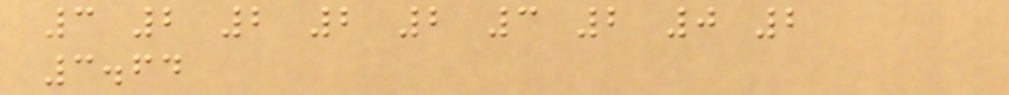3 2 2 2 2 3 2 0 2
3.64
